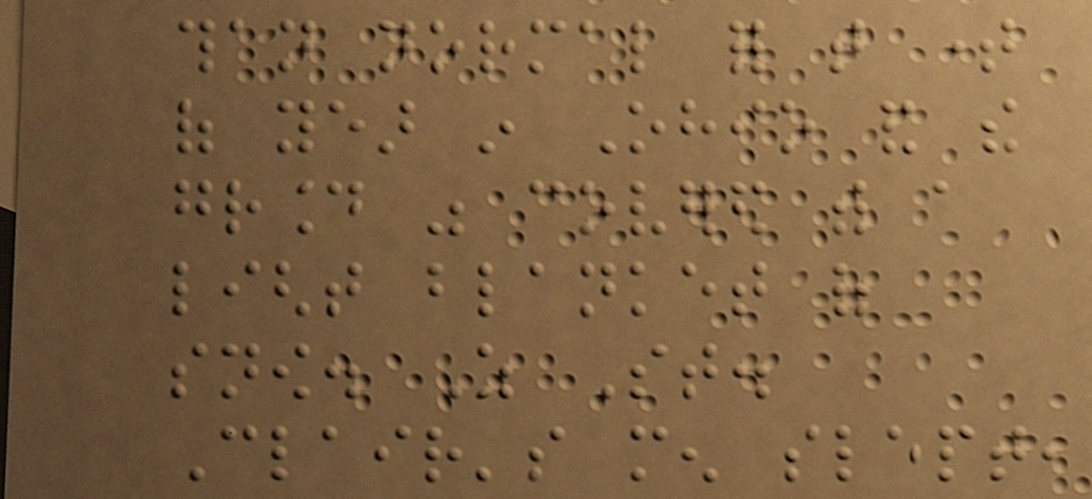than normal for that time
of year in Ohio and the
ground was covered with a
light blanket of
snow. As St.
Clair's men slept,
